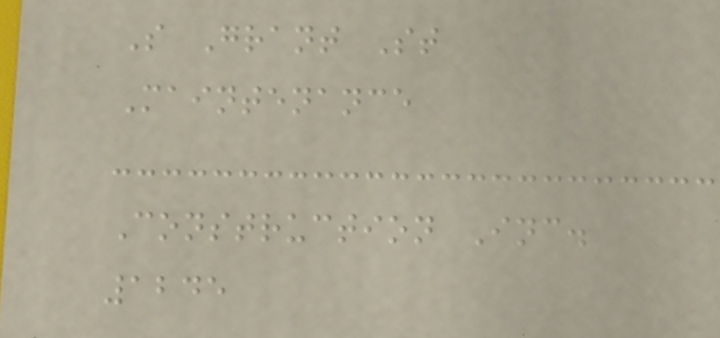S Grant St
Maintenance
Construction Inc.
1245
